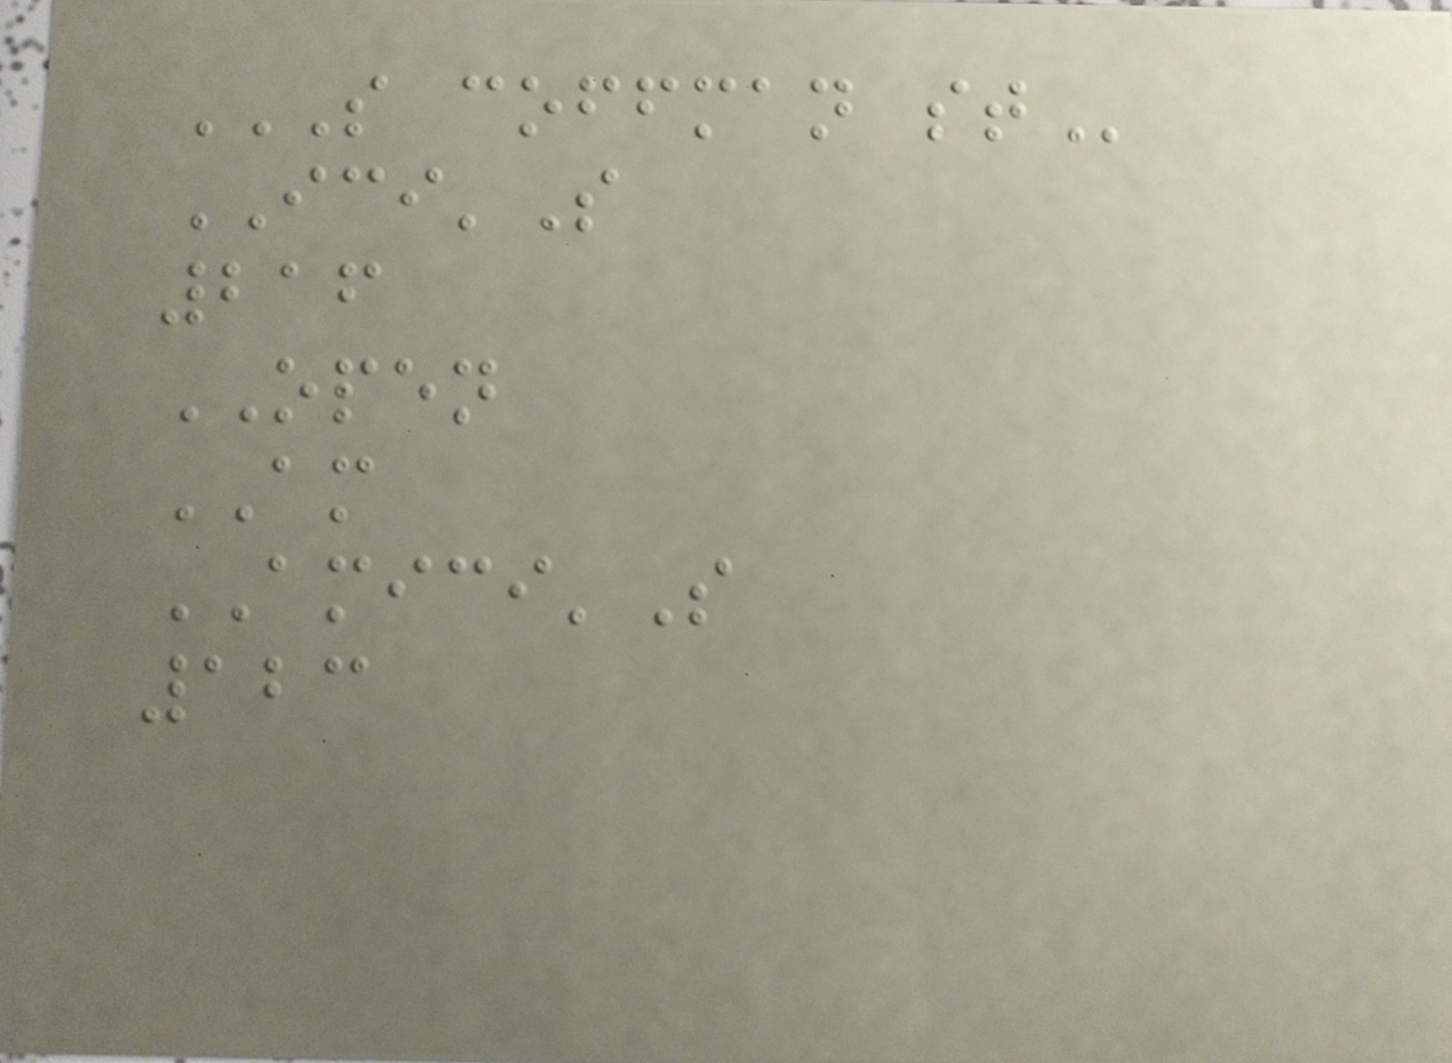S COFFMAN ST
ICI'S
216
OPEN
AM
AMICI'S
123
